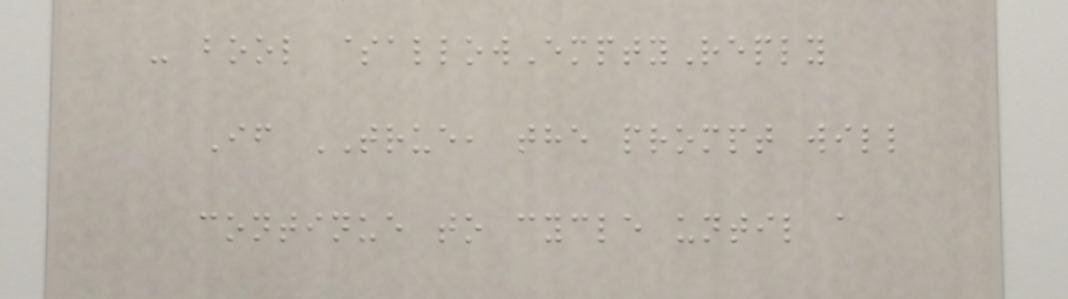- bool $allowEmptyReply
If TRUE, the prompt will
continue to cycle until a
